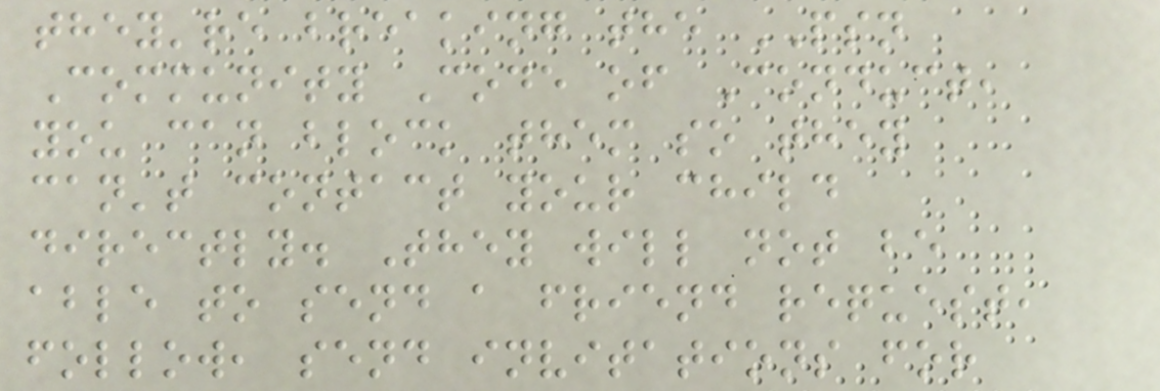they're breaking the PSN
Community Code of Conduct,
you can block them so they
can't contact your child
directly. They will not be
able to send a friend request,
follow, send invitations for
